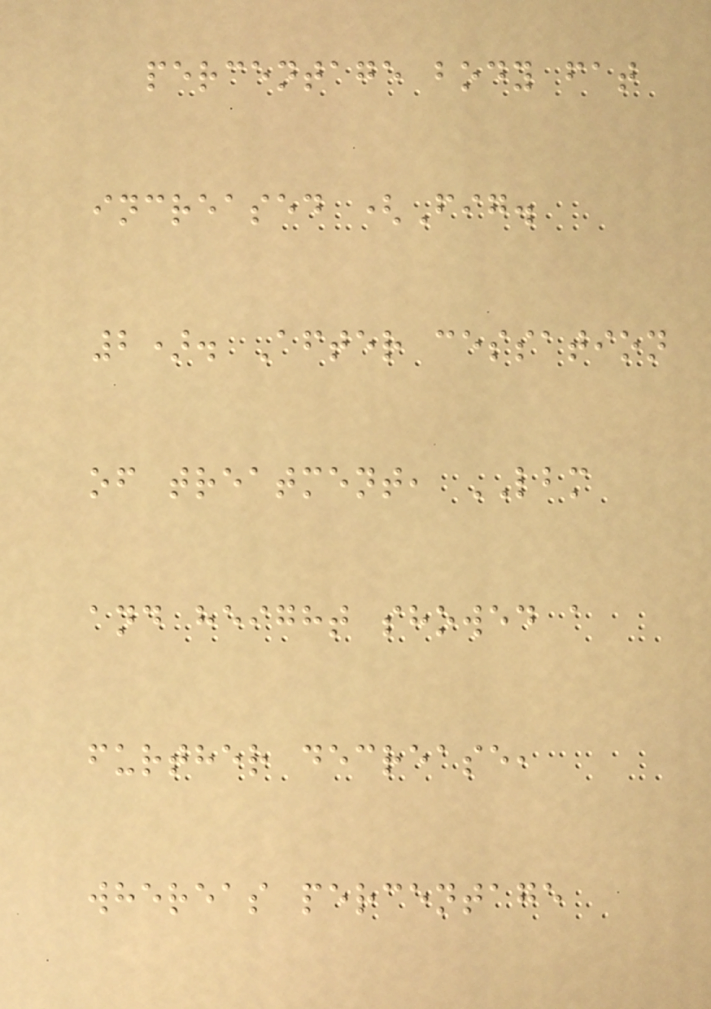percentage body fat
increased (Fig.
2). After cessation
of treatment, LBM
and height showed a
further decrease,
whereas percentage
